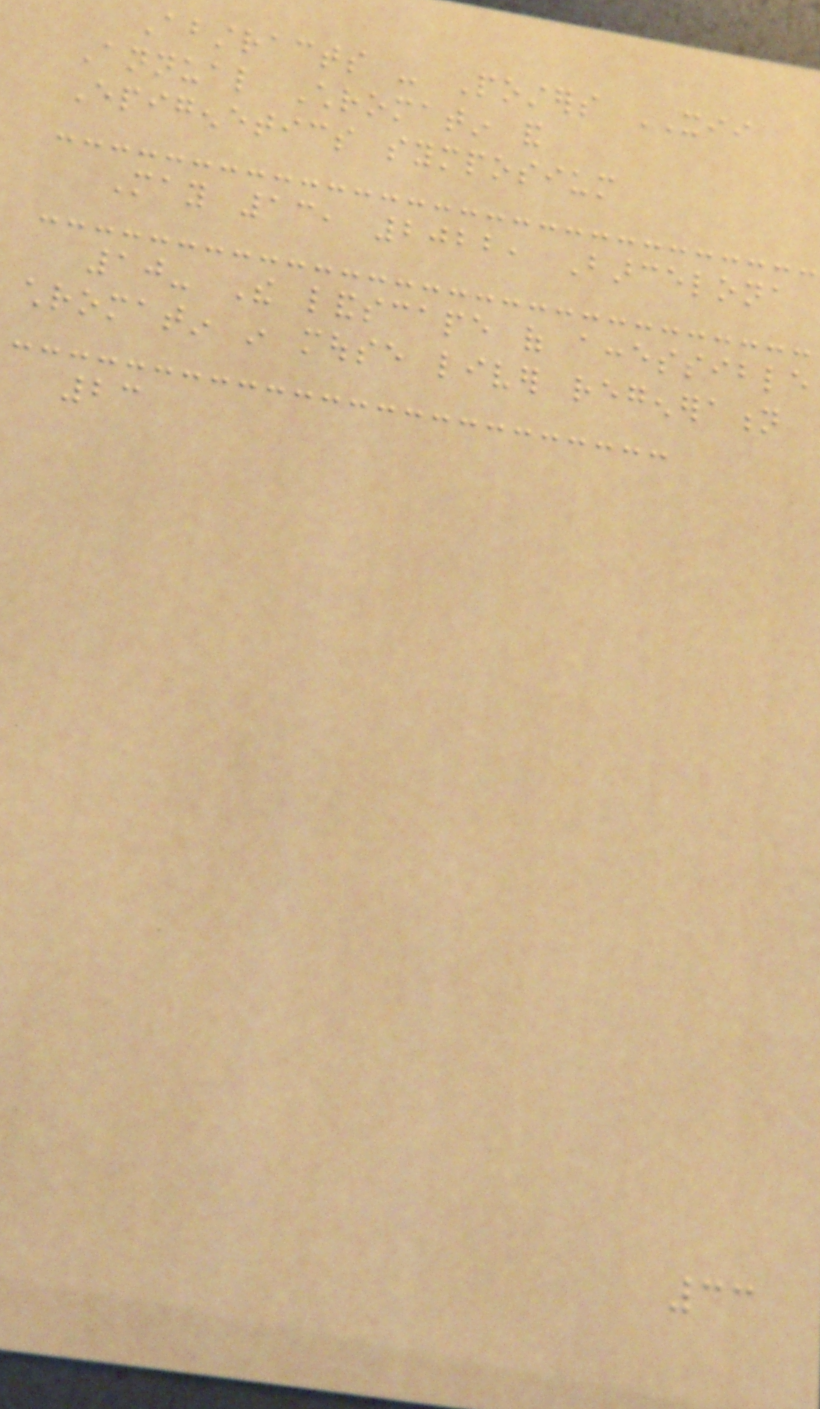Abstracts - Posters XII
Annual Chromatin and
Epigenetics symposium
May 13, 2022, Barcelona
10- The landscape of accessible
chromatin in mouse liver regeneration
23
33
